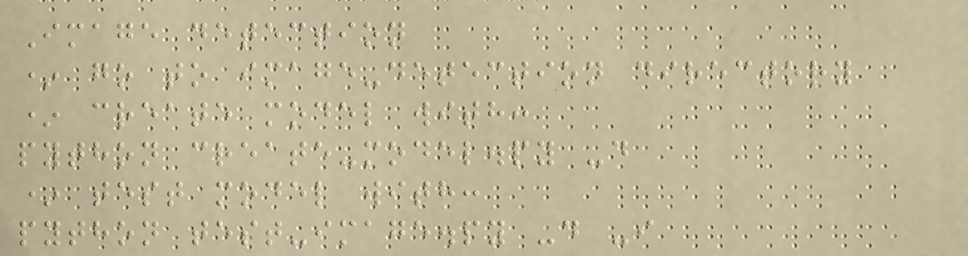Image detection
* go to image-detection directory
* create model with:
python create-model.py -d
* test model with:
python test-image.py -d -i
